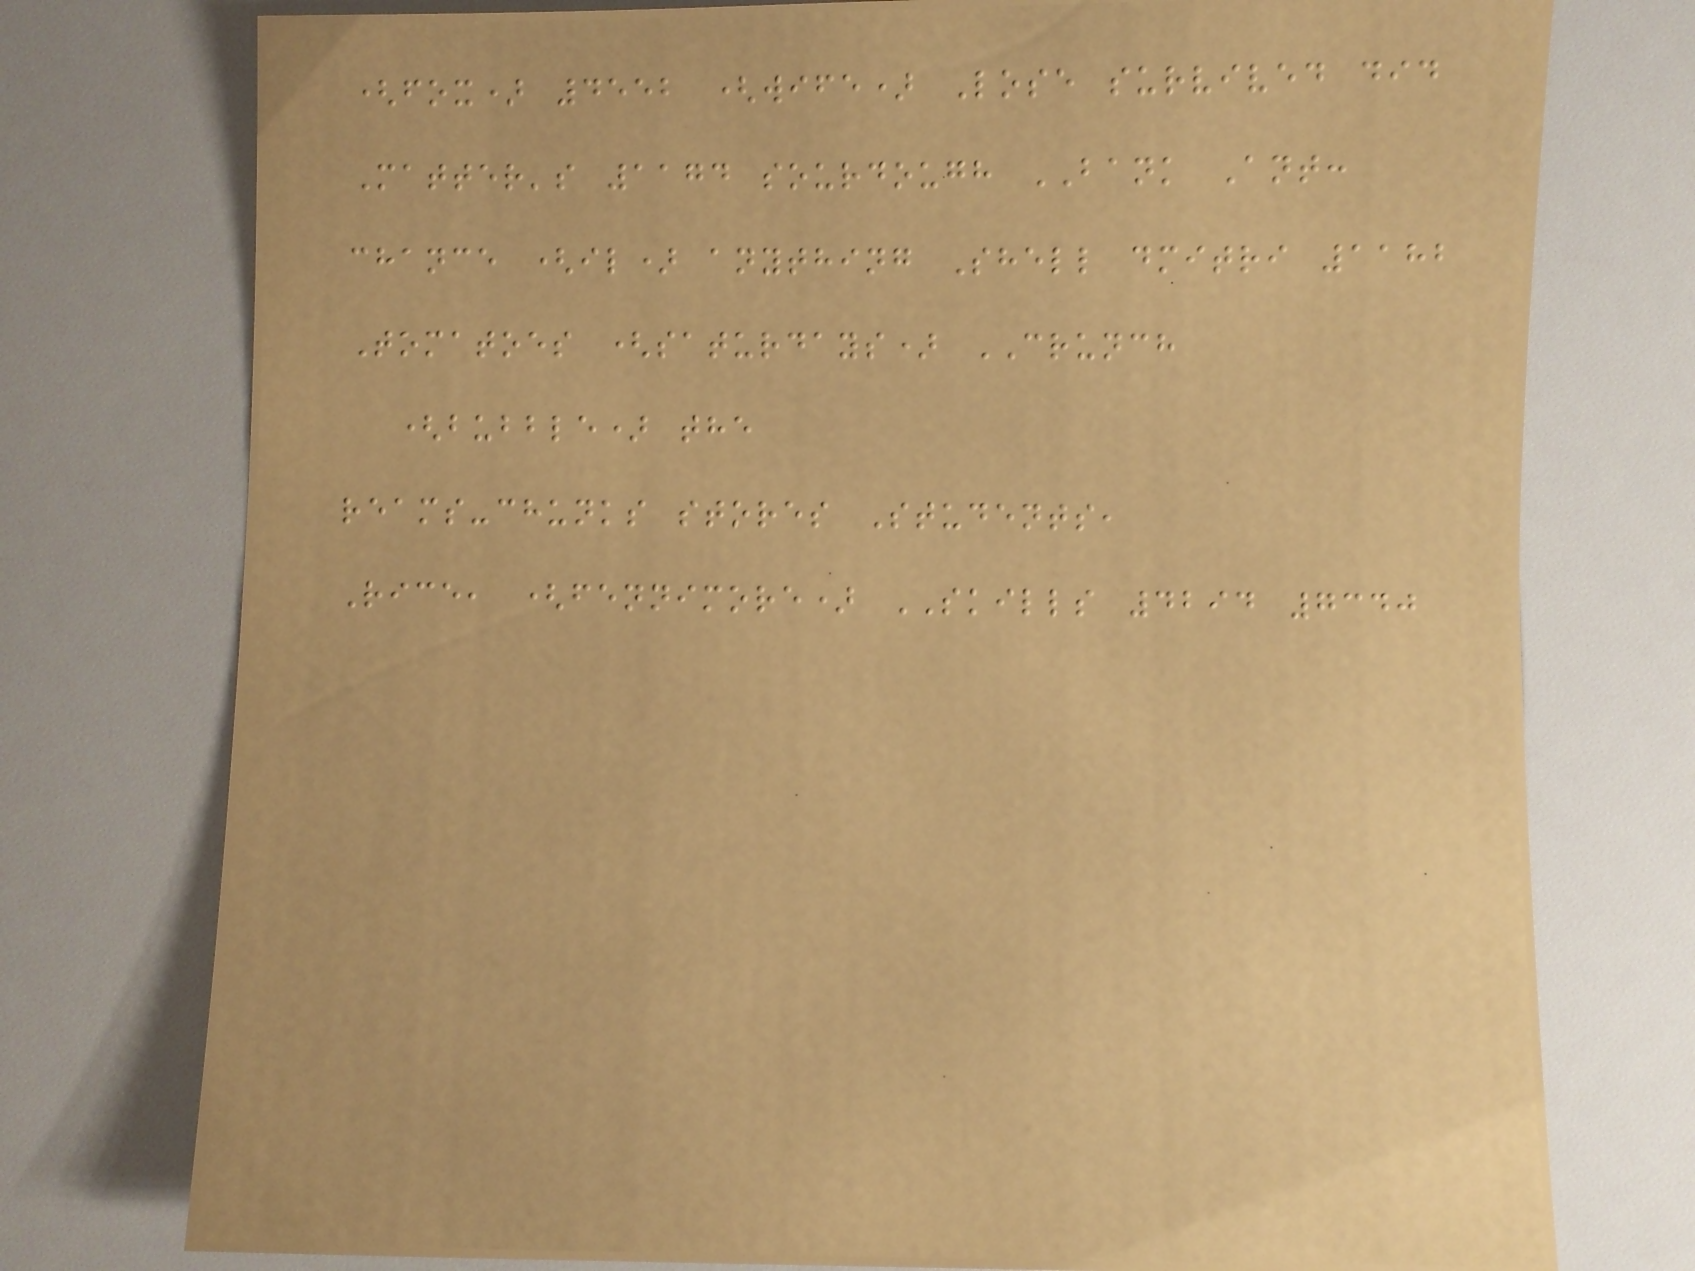(fox) 4552 (wife) Lose survived did
Matter's 1174 sourdough BANK Ant:
chance (il) anything Shell dmitri 1182
Tomatoes (saturdays) CRUNCH
(bubble) the
reams-chunks stores Students,
Rice, (fennimore) SKILLS 4294 7340
